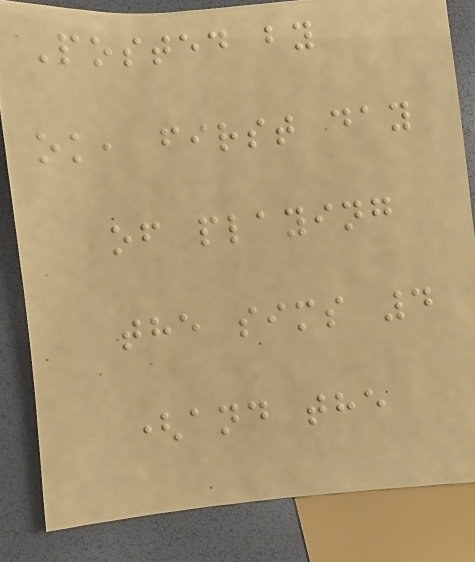Posted by
ok, first day
of playing
the sims 4
(and the
